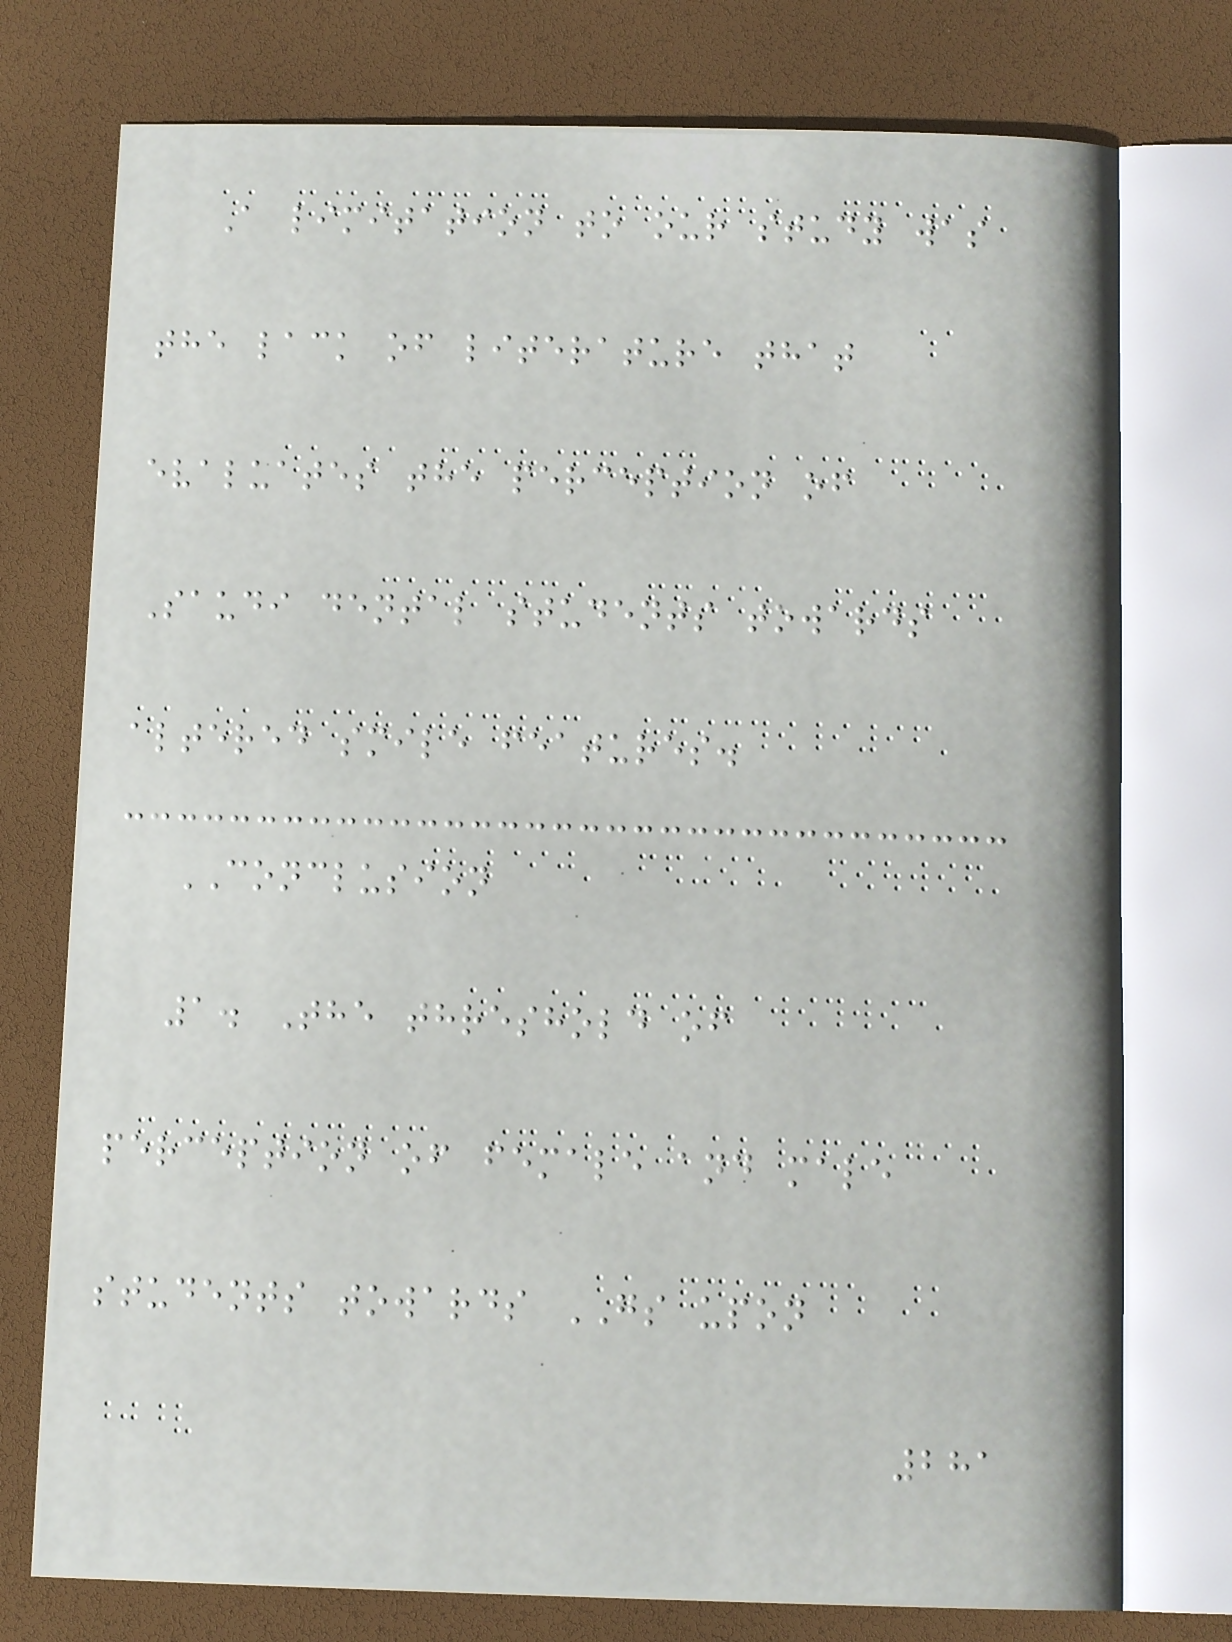A limitation to our study was
the lack of literature that
evaluates the perception of
Saudi dental students towards
altered smile features.
CONCLUSION
1. The threshold of
perception of female and male
students towards GS upon
281
